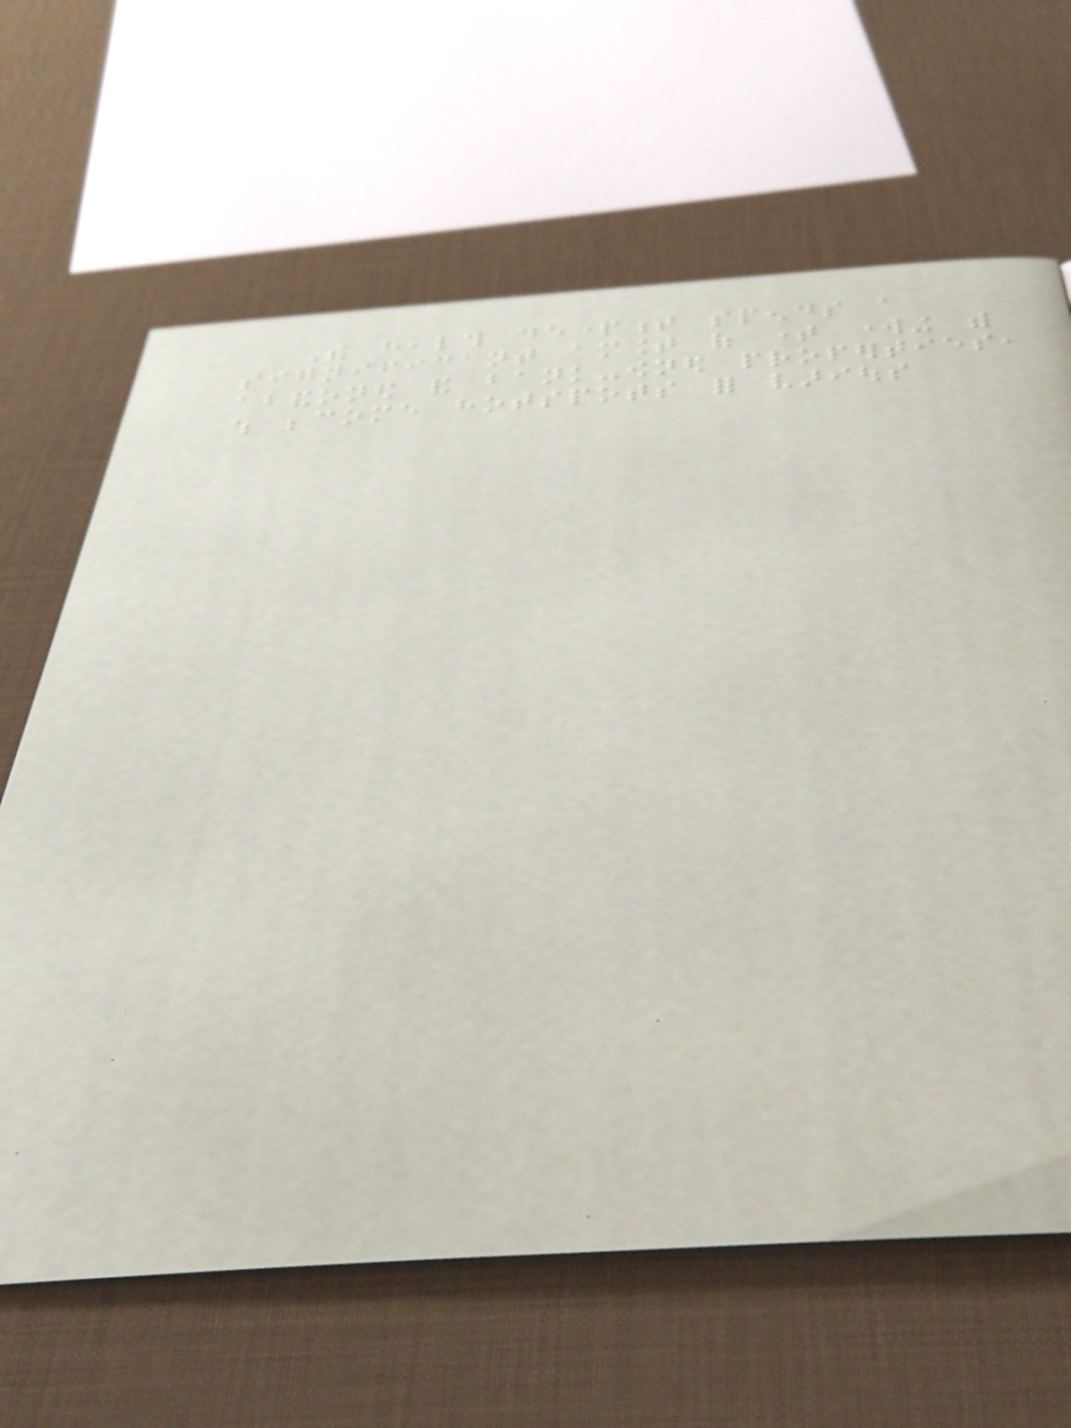The health department spends a
significant amount of time working with
abandoned and bank-owned properties,
which become hotspots for various
